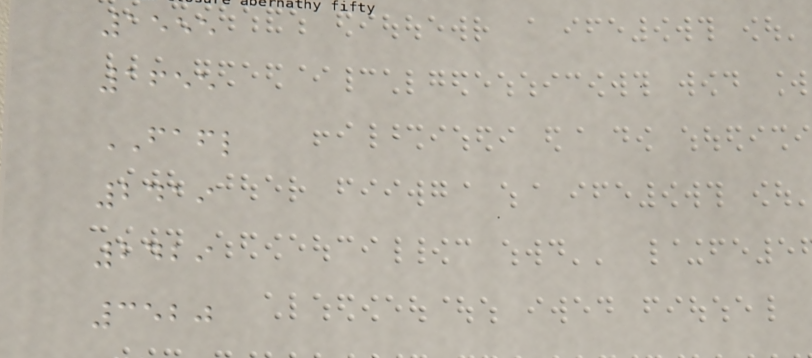1555
1655
FAFL
2419
2429
3520
